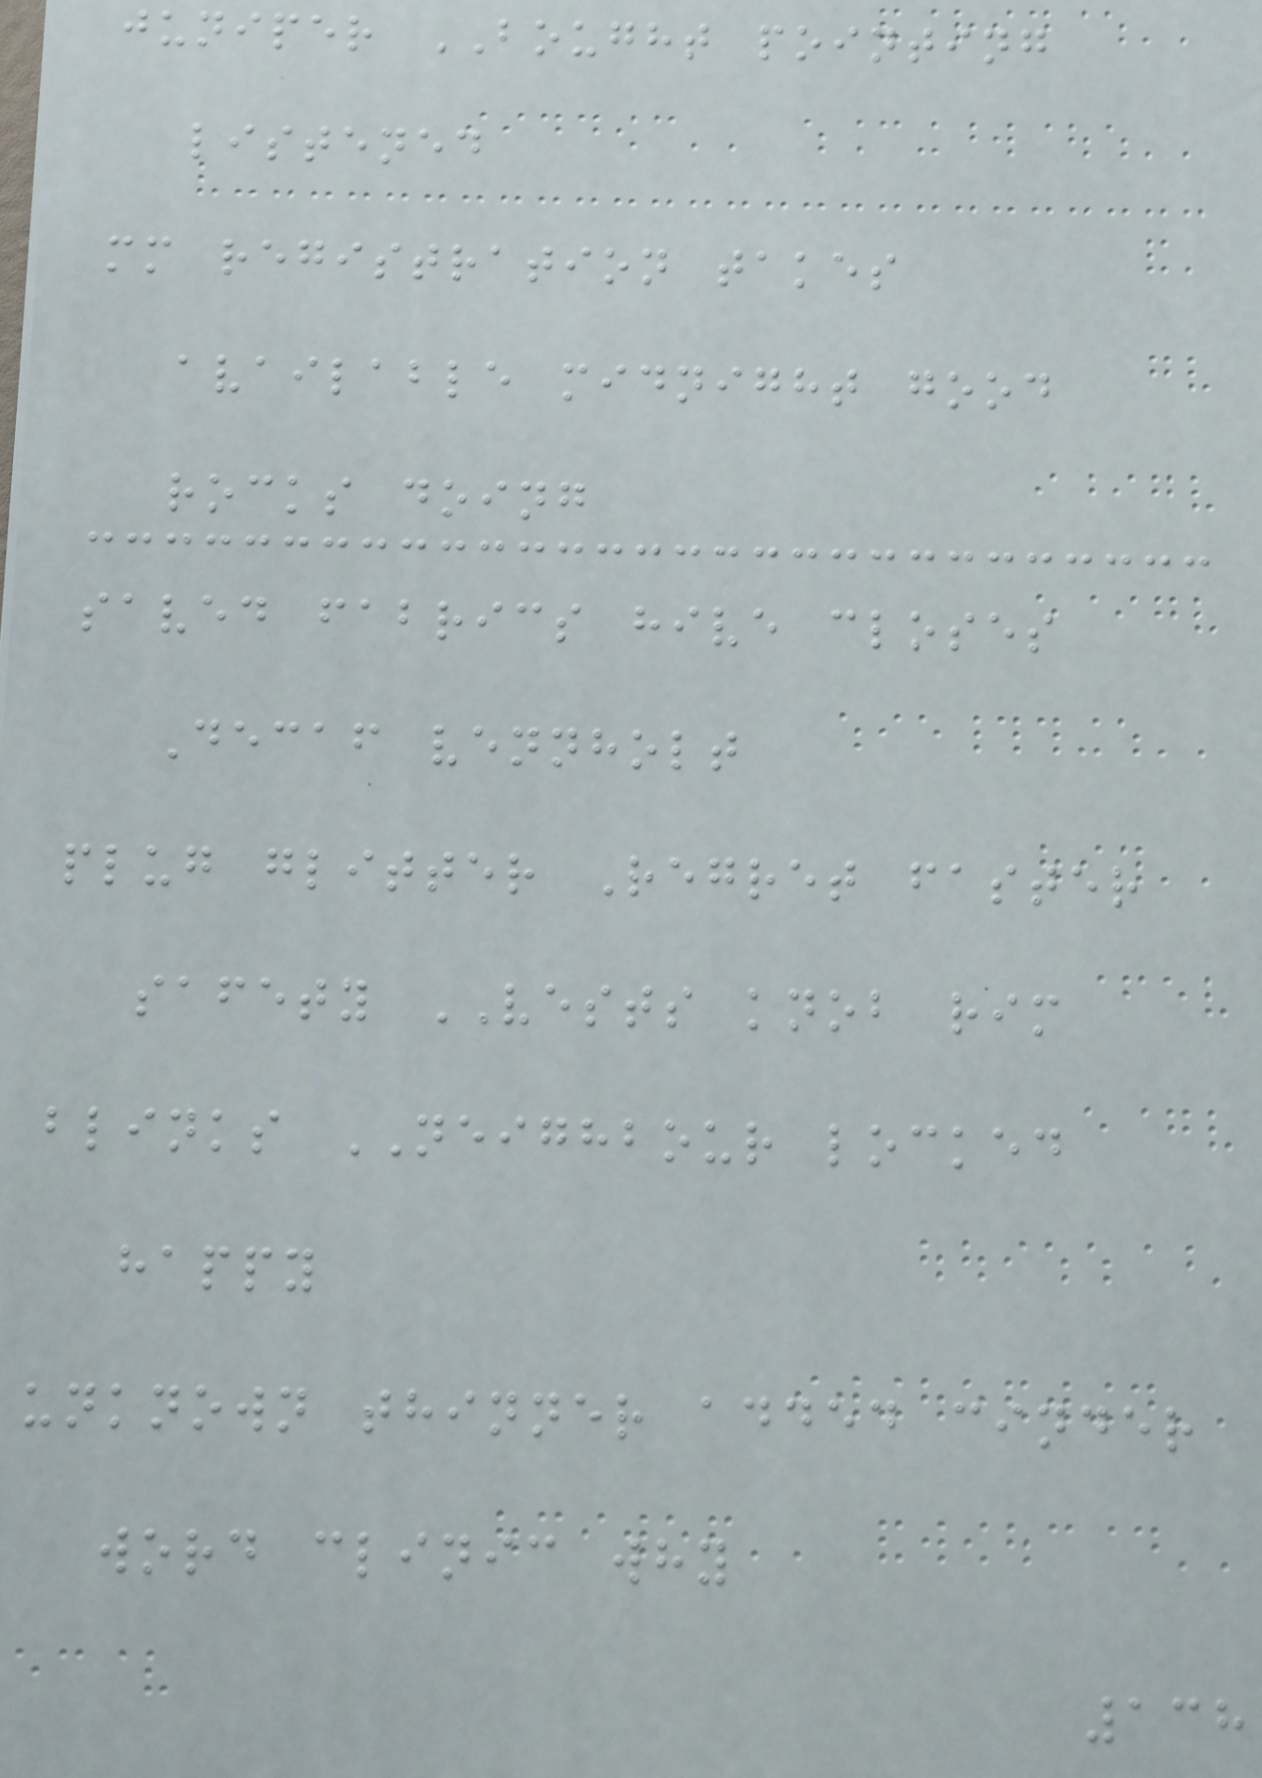juniper BOUGHT pointing
listened
mm registration takes
available midnight good
rocks doing
saved fabrics hive closes
Decaf vennholt
plug glitter Regret faster
safety VESTS knob rim
blinks NEIGHBOUR locked
happy
unknown thinner added cinder
word clinic why
138
